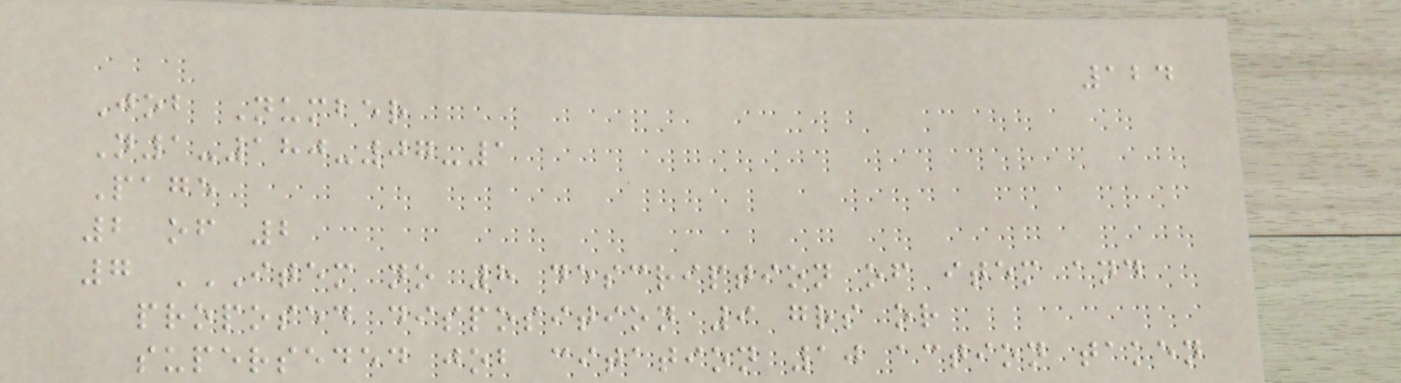124
Job Number
N1-180-07-1
Page
2 of 2
7 ITEM NO 8 DESCRIPTION OF ITEM AND
PROPOSED DISPOSITION 9 GRS OR
SUPERSEDED JOB CITATION 10 ACTION TAKEN
